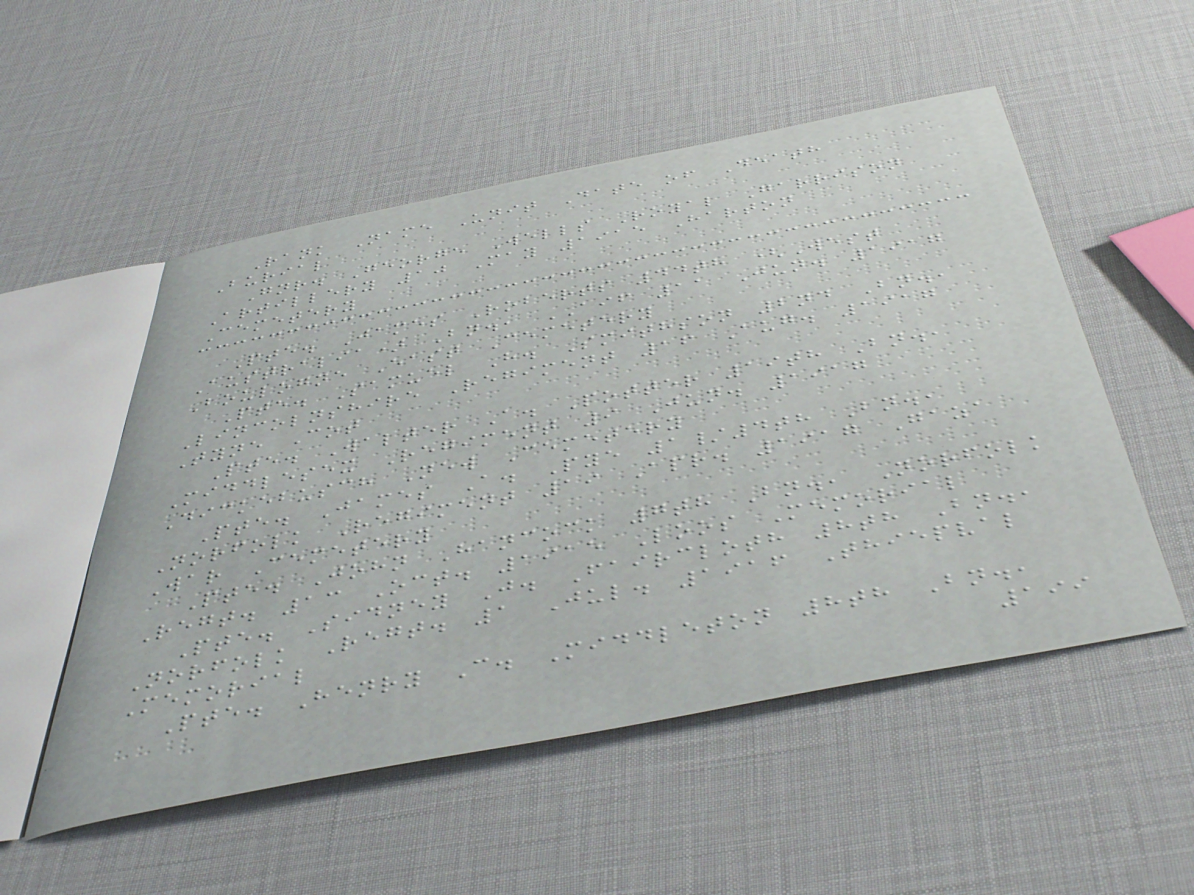Rank Name Unit Date of Death
Burial
Gnr. George Wells Royal Garrison
Artillery 10 May 1915 Harton
Cemetery
Pte. James Roberts 44th (West
Australia) Bn., AIF 11 Jun. 1917
Boulogne East Cemetery
Pte. Samuel H. Smithson 2nd Bn.,
Lincolnshire Regiment 16 Aug. 1917
Tyne Cot
Pte. Walter A. Potter 19th Bn.,
Middlesex Regiment 9 Jun. 1917
Dickebusch New Cemetery
Pte. James A. Pye 1/4th Bn.,
Norfolk Regiment 19 Apr. 1917 Gaza
War Cemetery
Pte. John Hancock 7th Bn., Norfolk
Regt. 13 Oct. 1915 Loos Memorial
Pte. Sidney J. Faircloth 8th Bn.,
Norfolk Regt. 1 Jul. 1916 Thiepval
Memorial
Pte. Henry C. Middleton 8th Bn.,
199
